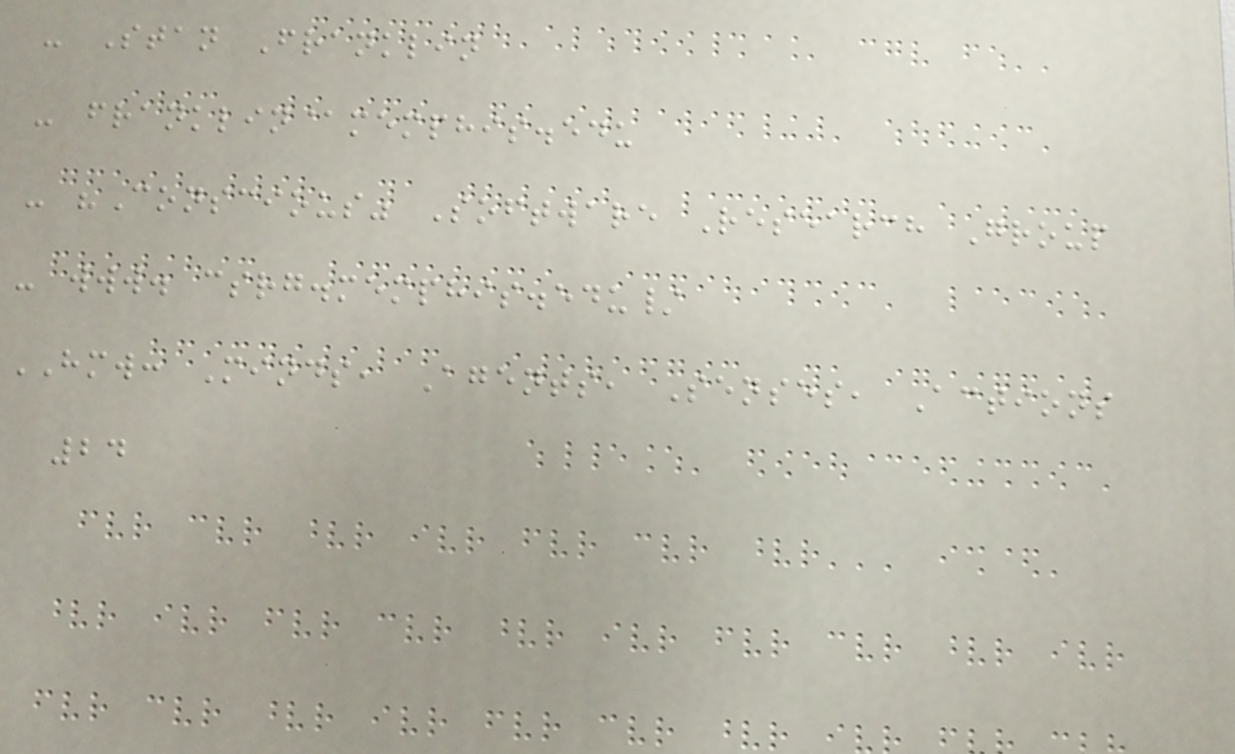- Stan Franklin
- franklin@memphis.edu
- "Conscious" Software Research Group
- www. csrg.memphis.edu/
HMW: Minds, Agents, Senses, Actions
24
